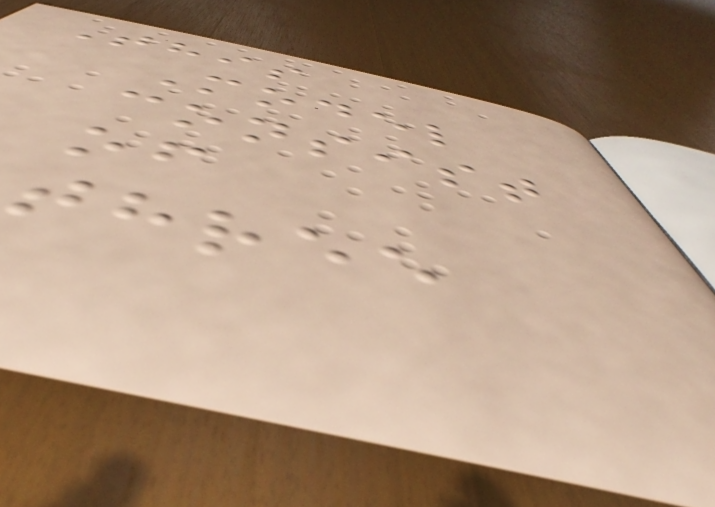This
Model
consist
of
three
